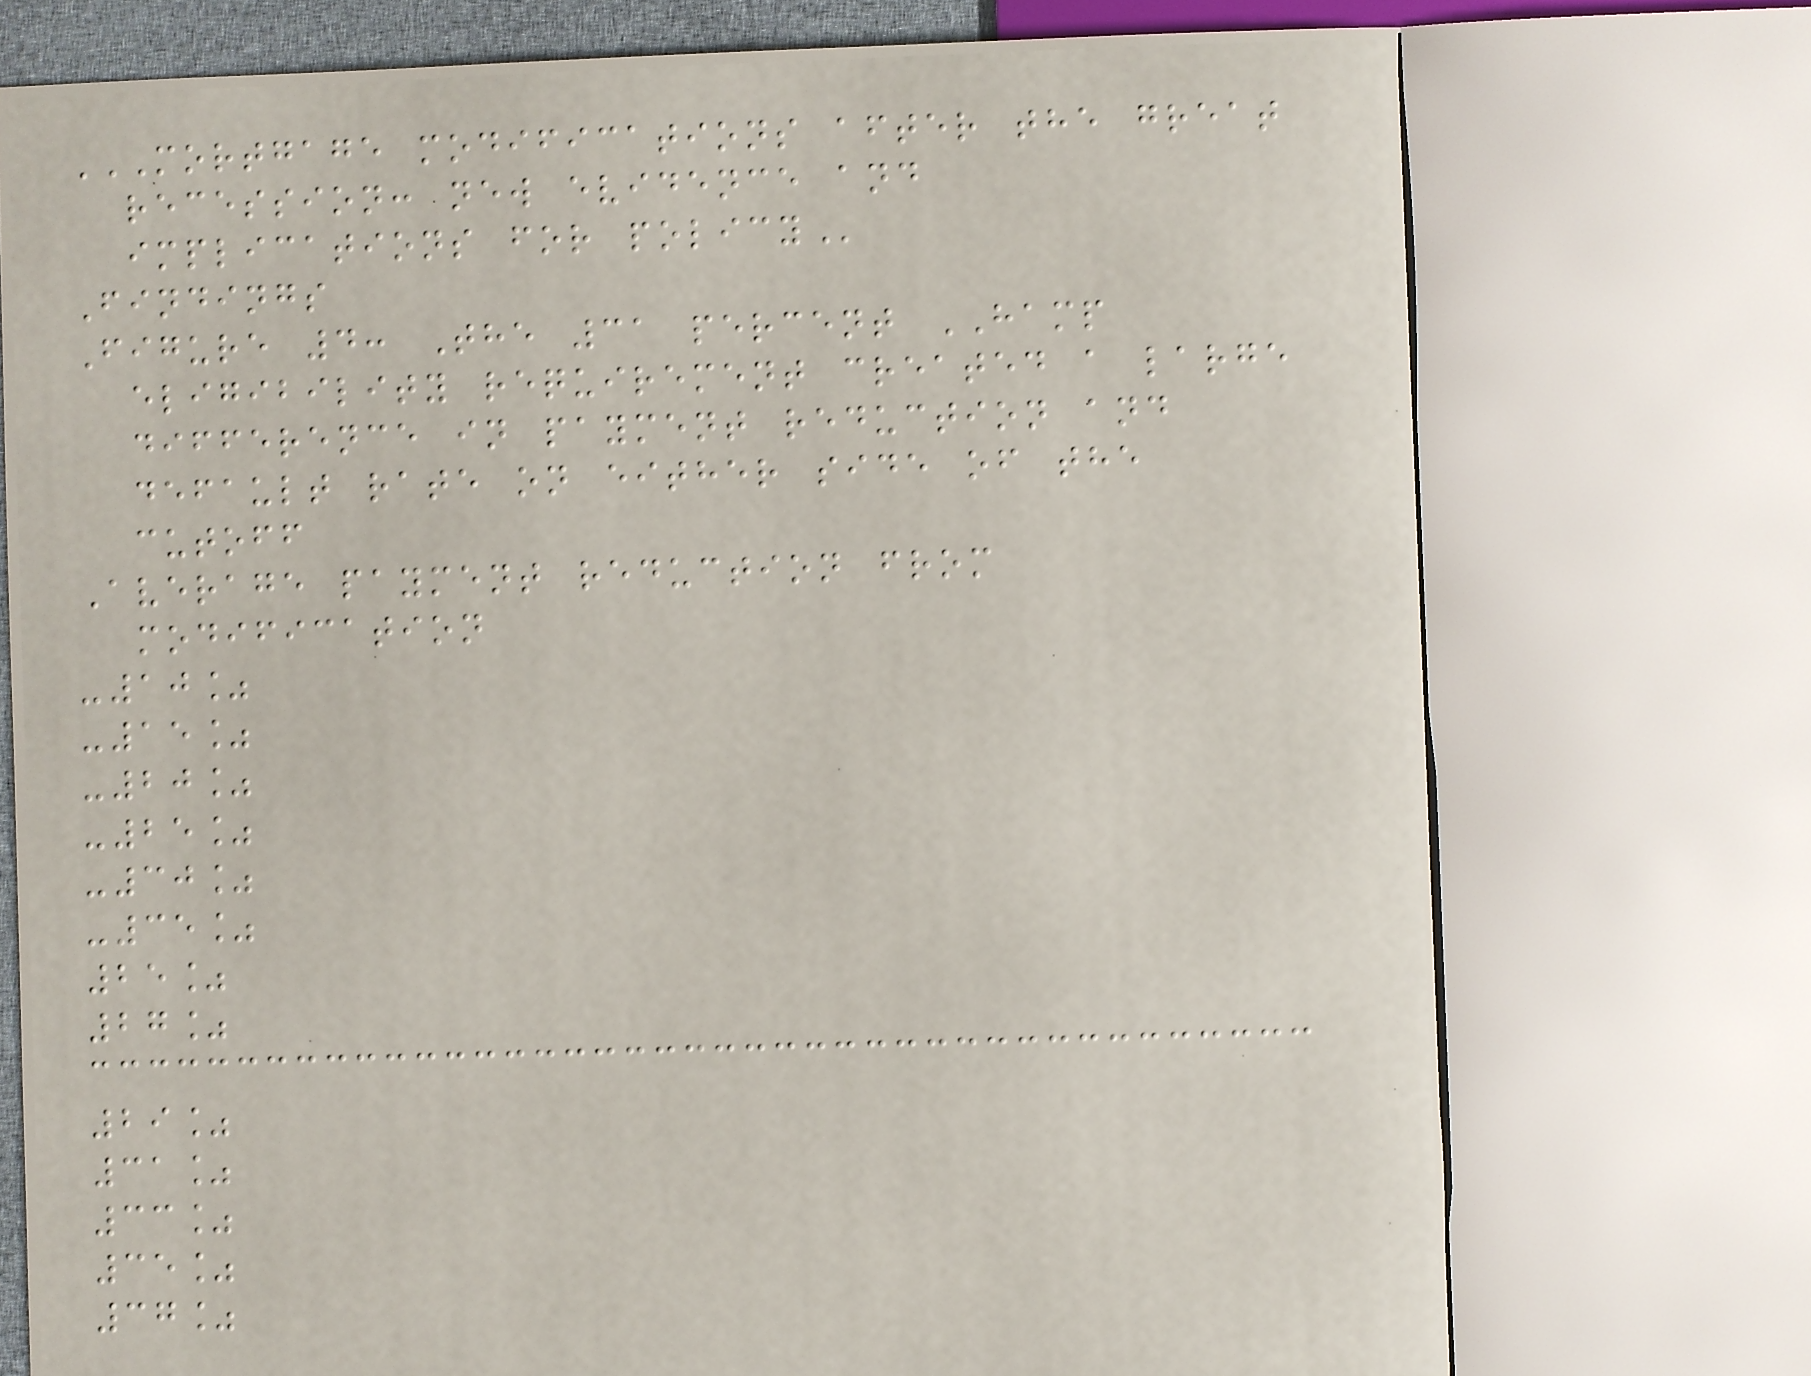MORTGAGE MODIFICATIONS AFTER THE GREAT
RECESSION: NEW EVIDENCE AND
IMPLICATIONS FOR POLICY
Findings
Figure 4: The 31 percent HAMP
eligibility requirement created a large
difference in payment reduction and
default rate on either side of the
cutoff
Average payment reduction from
modification
-10%
-15%
-20%
-25%
-30%
-35%
25%
27%
29%
31%
33%
35%
37%
